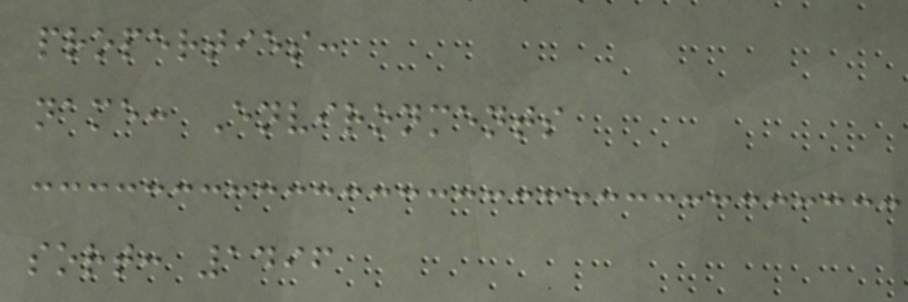properties:
name: Environments
sort: 1496
